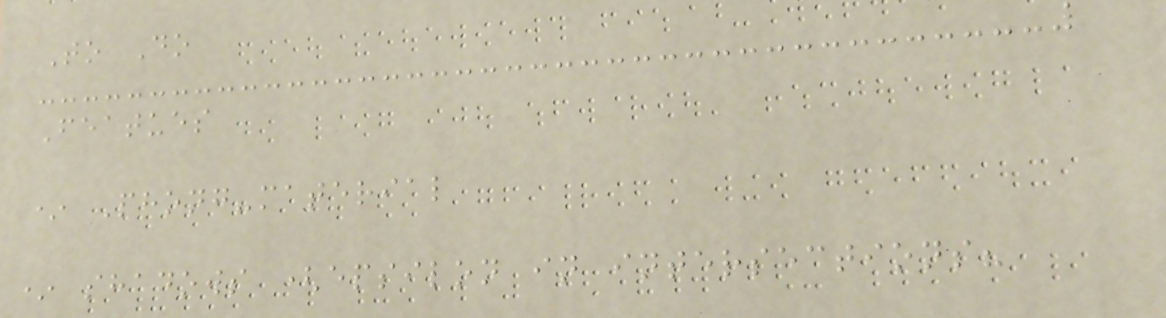To Do
Featues
* Phong-material
* shadows (epsilon in intersections?
